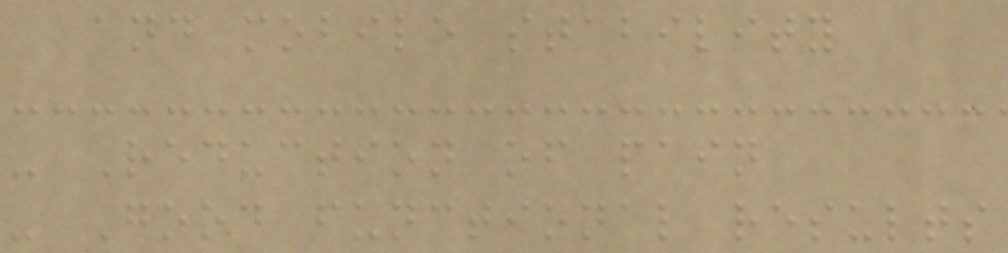and mobile stability
- Reduction of pain
- Good functional results
